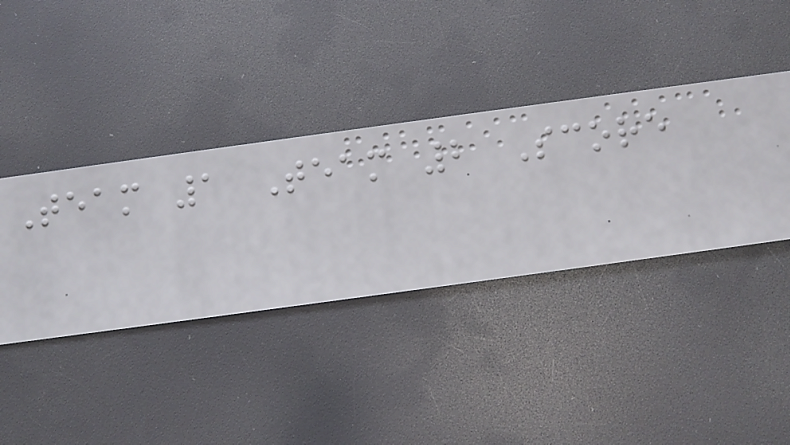Team 1 Team 2 Score
